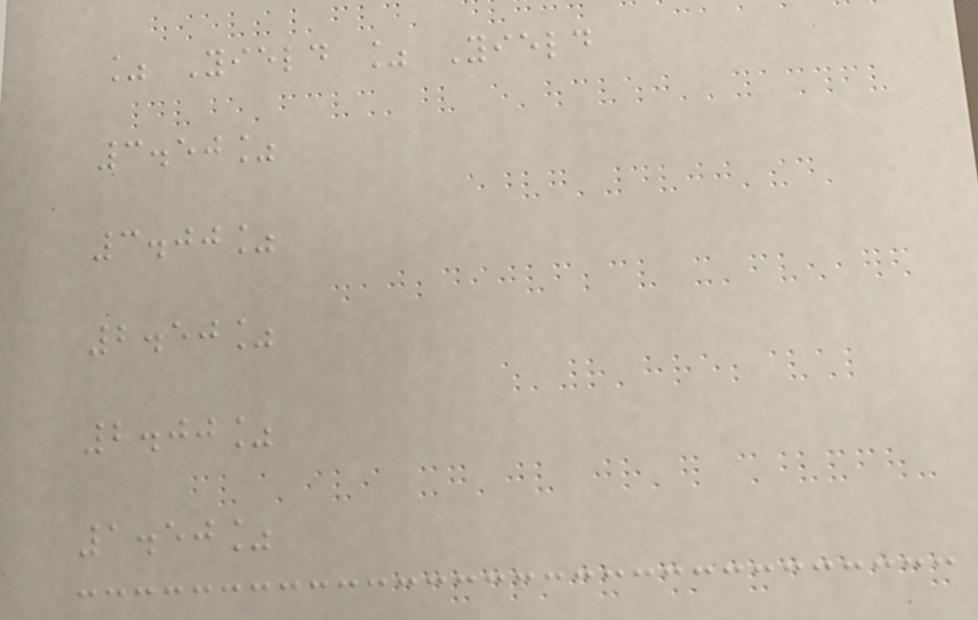% Yield % Yield
3.50%
3.00%
2.50%
2.00%
1.50%
